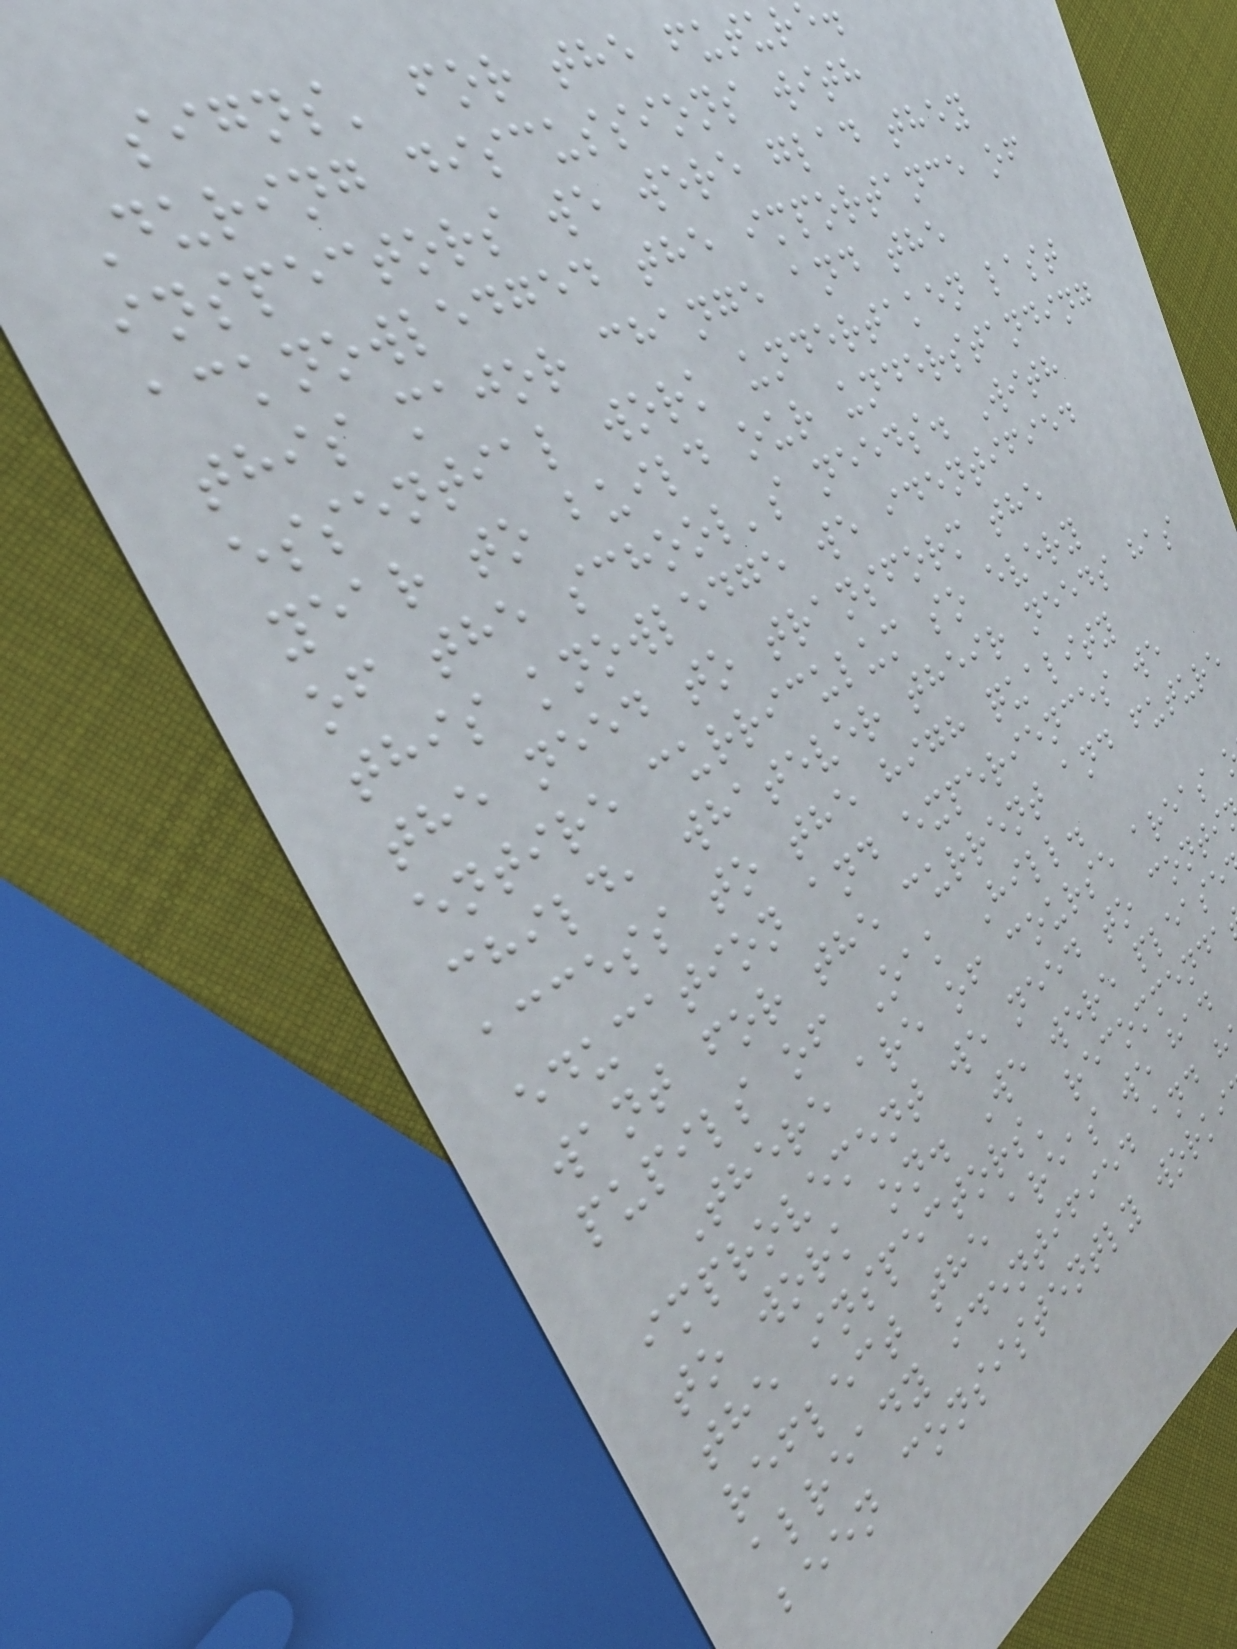signs' for the future
During discussions with
inspectors we were glad they
acknowledged the importance of
this major change and the
essential work undertaken last
year to build our understanding
of the school's needs. With
this knowledge we identified
the need to transform the
entire curriculum so every
child, whatever their needs has
access to the high quality
education and experiences we
want for the current and future
pupils of Oak Hill.
There are of course areas
improvement we need to conti
to work on. We were please
the inspectors' recommenda
reflect the areas we had
already identified and h
been consistently worki
